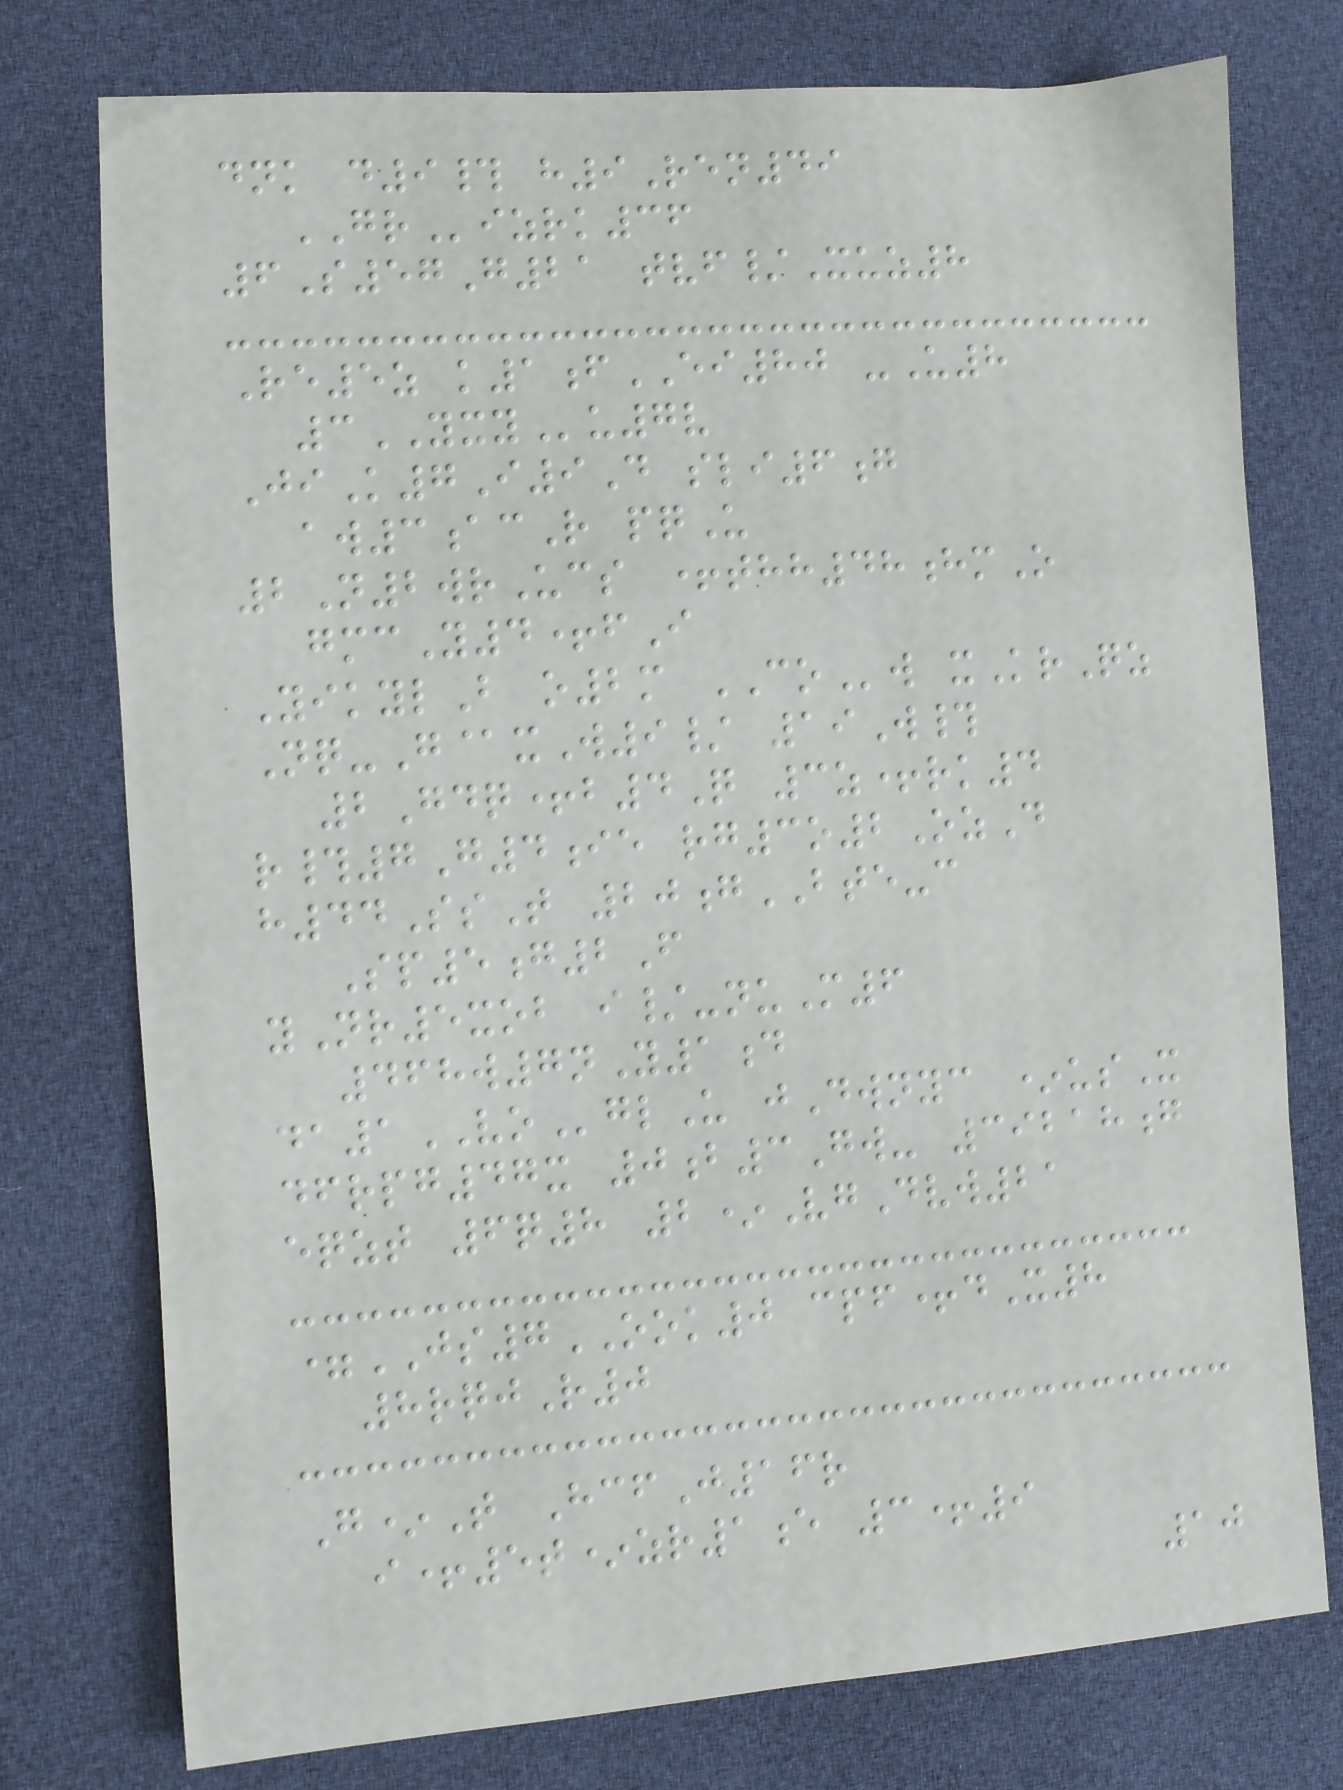dnk d9# h9Ren49
GRizrk36
6S57G21 tvf/Xuz8
Re5z k1fEI80 -U8
3YXYu7v
JiK7I9D sli6g
aw3acR pqU
2N2wrUcs +thh48hmO
gmcY4+fI
YikylB o2m COw xKrQz
Nq-G@xW9/ 19W#
2Gdq+b4Q 3z+rk4
r#7G4ie rg3o2OzD
h44SsT 20gBTE-c
Sp5g2F
yNr5xob i/-nuM6
468w7nY1d
da1VOglU jDwnyc *usX
dfrpg47x 0b3Gw- 39218g
eqzt 6q8 2*VgDvw21
=JS7OOK0 cpf+dX8
8rqjR0
G*T HcfJ16r
i+5t*zr1e 3+9
10
